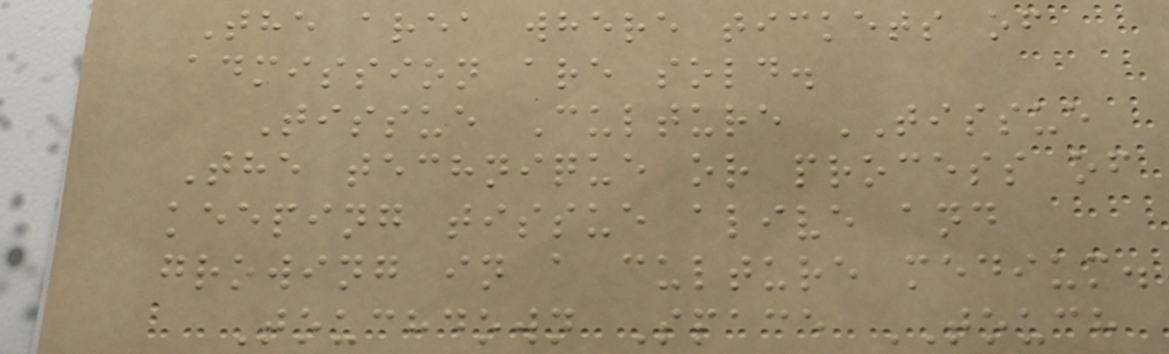The area where tickets of
admission are sold.
Tissue Culture TISSUE
The technique or process of
keeping tissue alive and
growing in a culture medium.
Touchdown Space TOUCH
